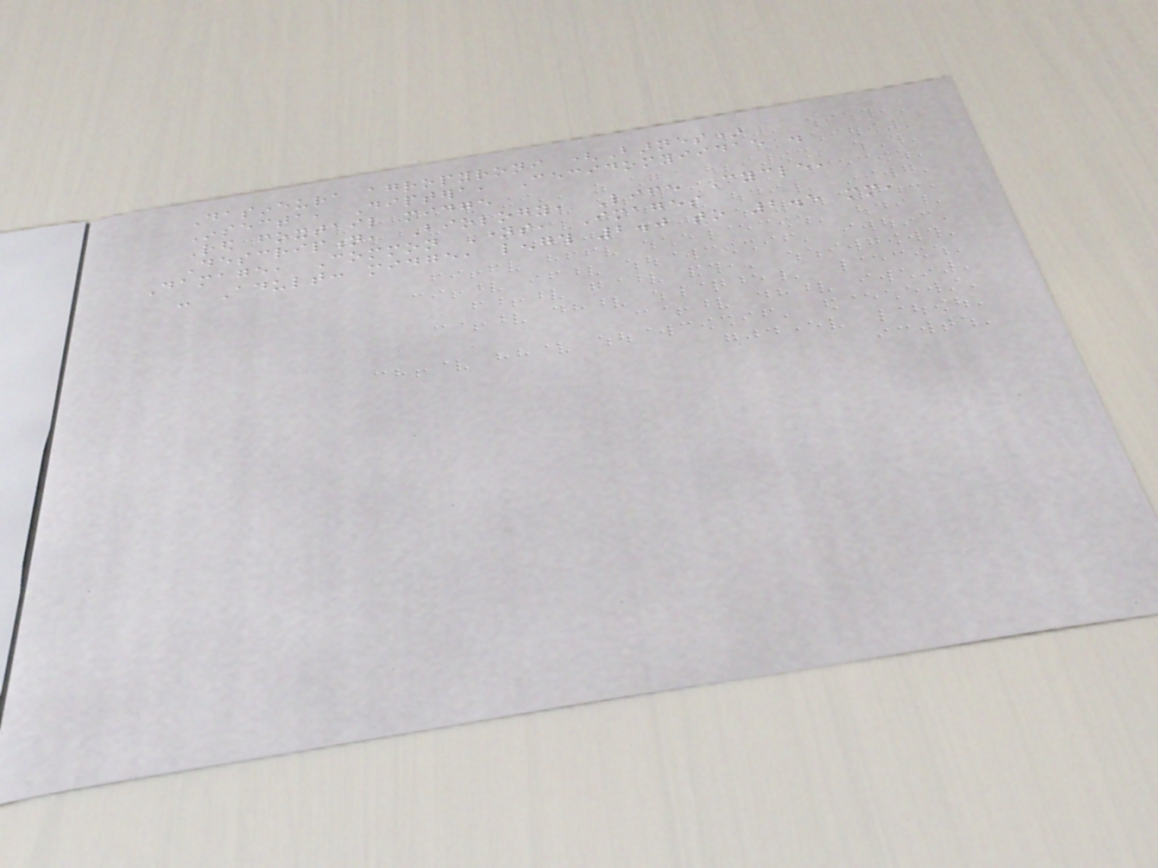Dasineura agropyroni (Barnes)
Insecta, Diptera, Cecidomyiidae .
Red foxtail midge
Description, Biology, Life Cycle,
Damage, Common Names, Images
- Adult: midge, length 2.0 to 2.5 mm,
